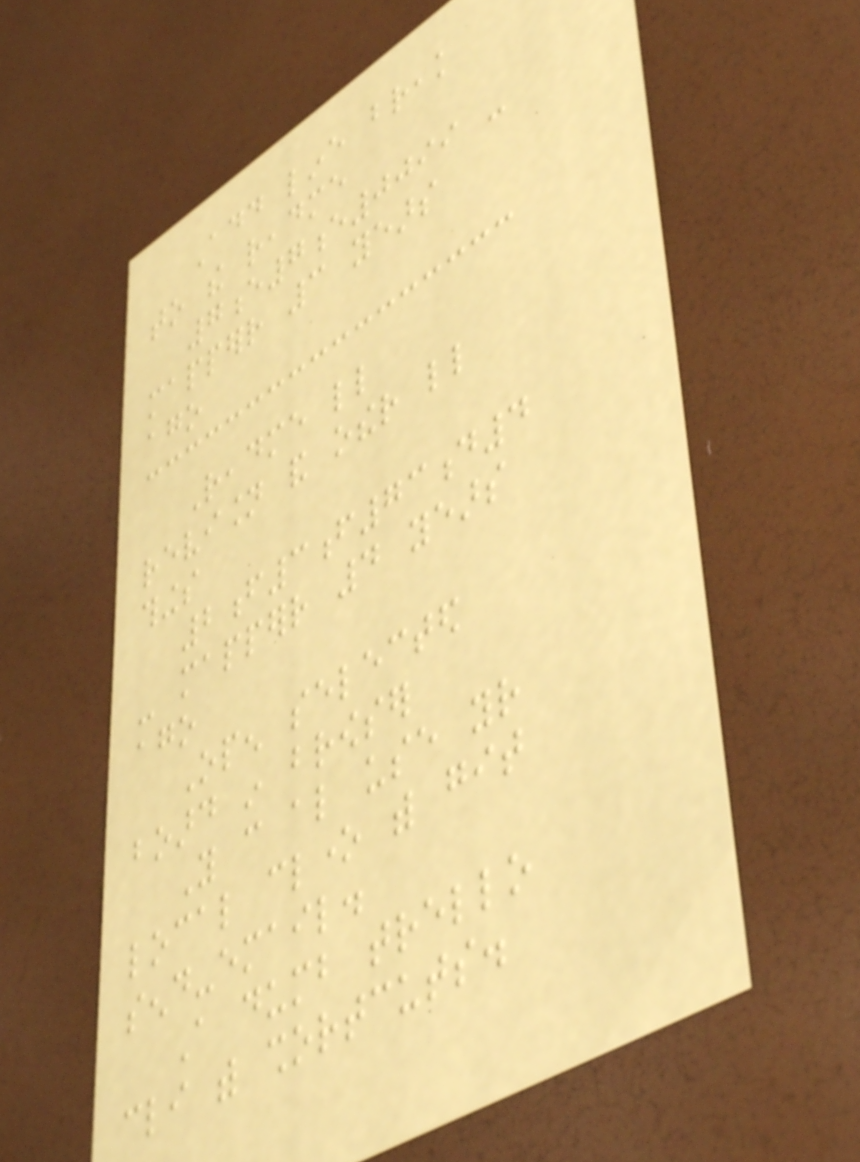Add line break
to the readme
7e7e0099 -
mapperr 3 years
ago
Readme little
revision and other little
things
2f3f73d4
- mapperr 4 years
ago
Open selected
board in browser
You can also use your
local clone with git
send-email.
A dumb trello
cli with shortcuts.
